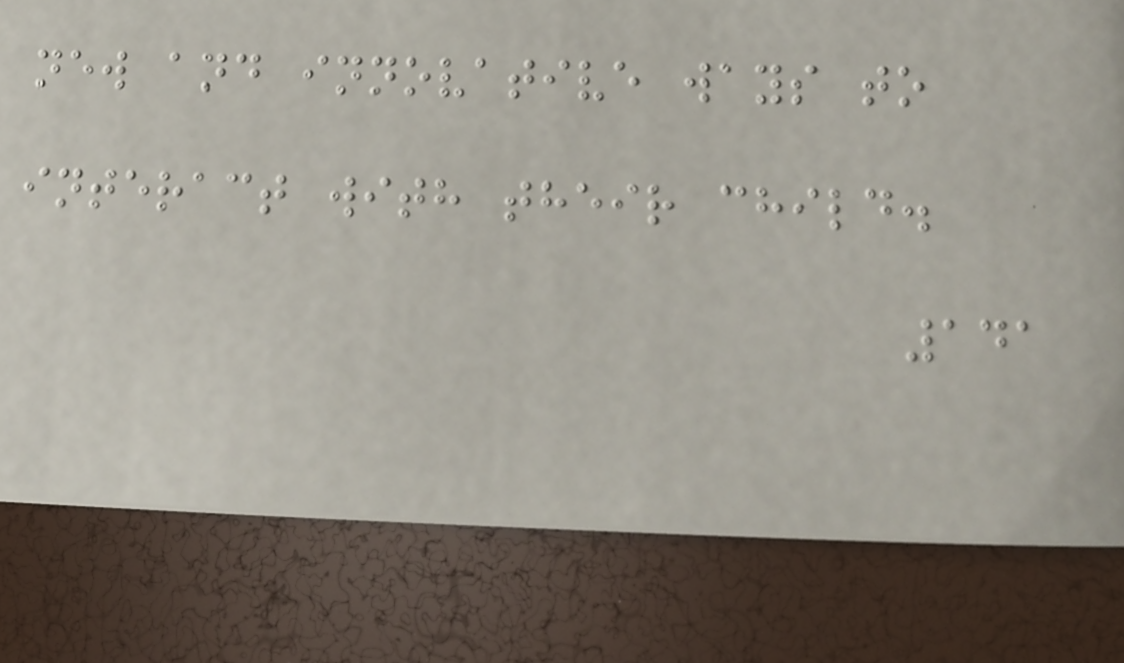new and innovative ways to
interact with their child.
141
